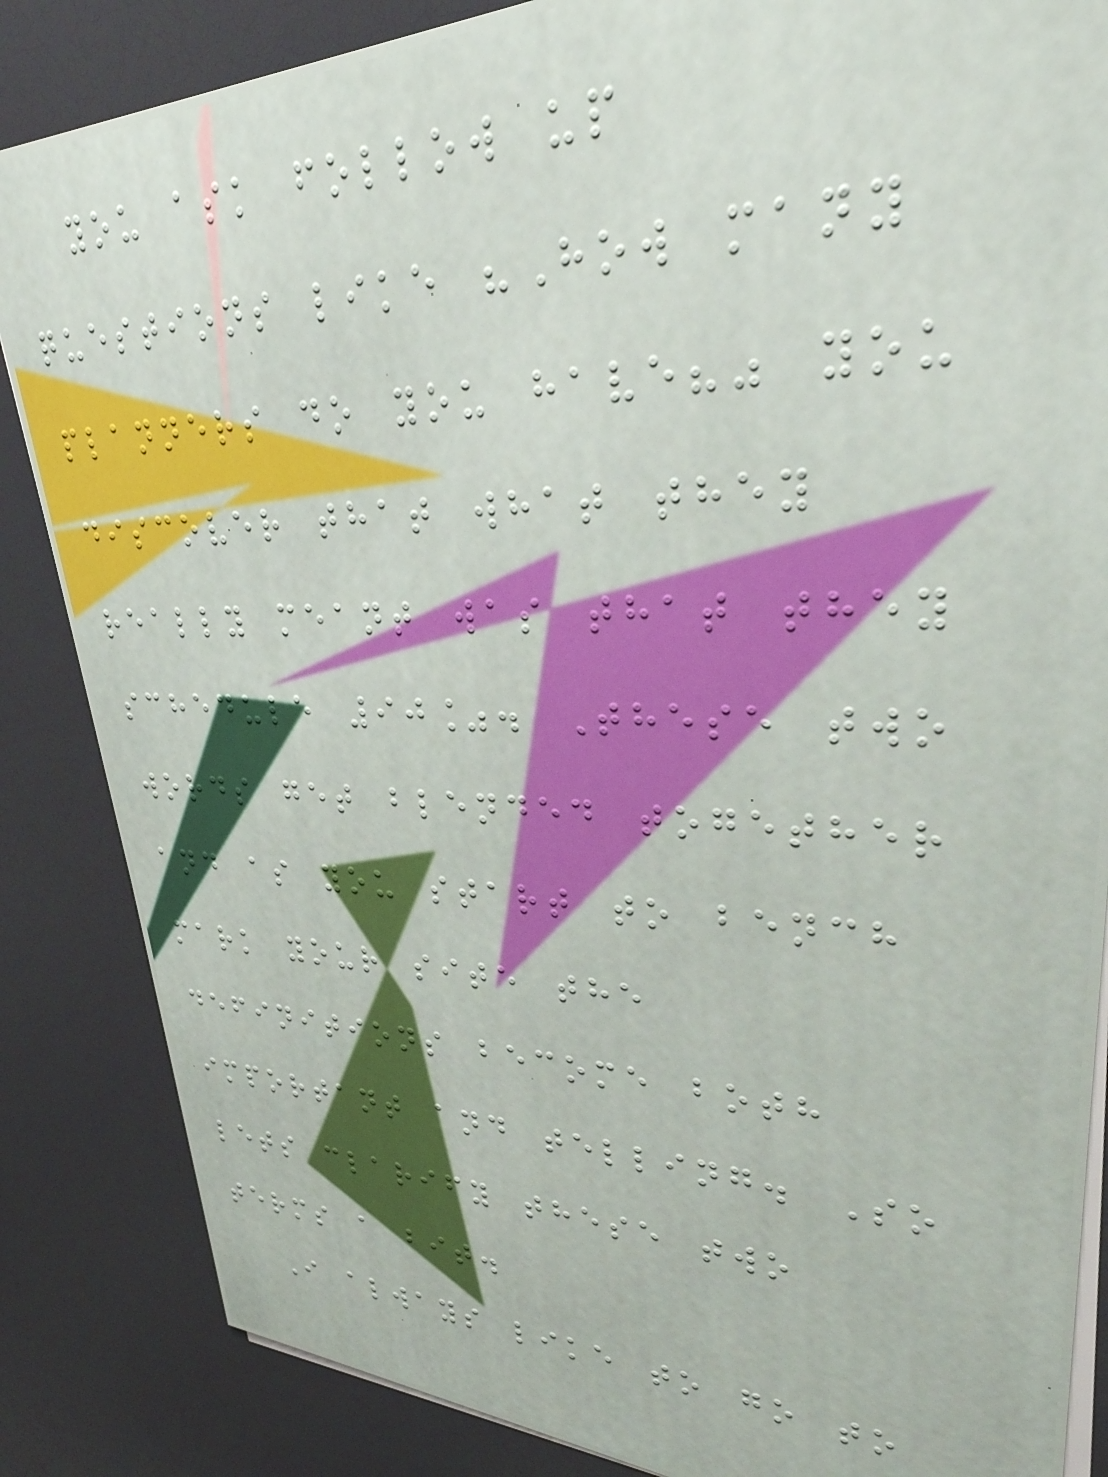you ask follow up
questions like "How many
planners do you have?" you
discover that what they
really meant was that they
schedule 90%. These two
words get blended together
and as you start to bench
mark your site the
definitions become both
important and telling. So
lets clarify these two
terms a bit.
I always like to go to
